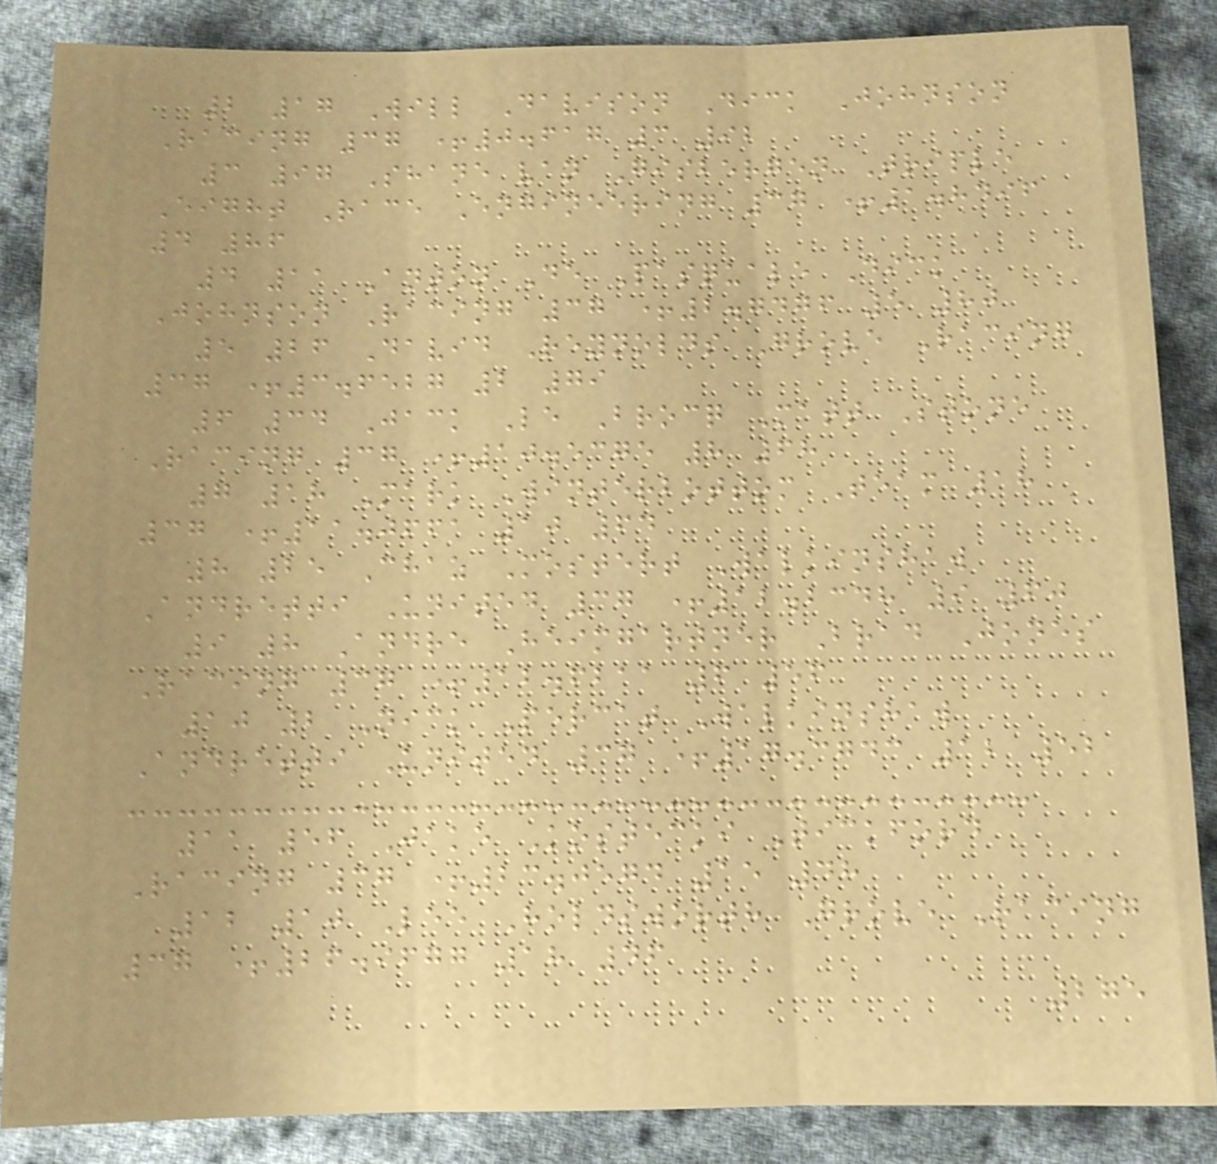2 17 Will Davison Dick Johnson
Racing 37 +0.617 3 92
3 97 Shane van Gisbergen Triple
Eight Race Engineering 37 +1.8496
4 86
4 11 Anton De Pasquale Dick
Johnson Racing 37 +2.7476 5 80
5 26 David Reynolds Grove Racing
37 +3.6527 2 79
6 34 Jack Le Brocq Matt Stone
Racing 37 +10.5375 8 68
7 18 Mark Winterbottom Team 18
37 +11.0661 10 64
8 25 Chaz Mostert Walkinshaw
Andretti United 37 +12.2348 9 60
9 8 Andre Heimgartner Brad Jones
Racing 37 +12.6211 6 56
10 2 Nick Percat Walkinshaw
Andretti United 37 +17.3743 12 52
11 56 Jake Kostecki Tickford
Racing 37 +23.0574 15 48
12 10 Lee Holdsworth Grove Racing
37 +26.9677 18 46
275
